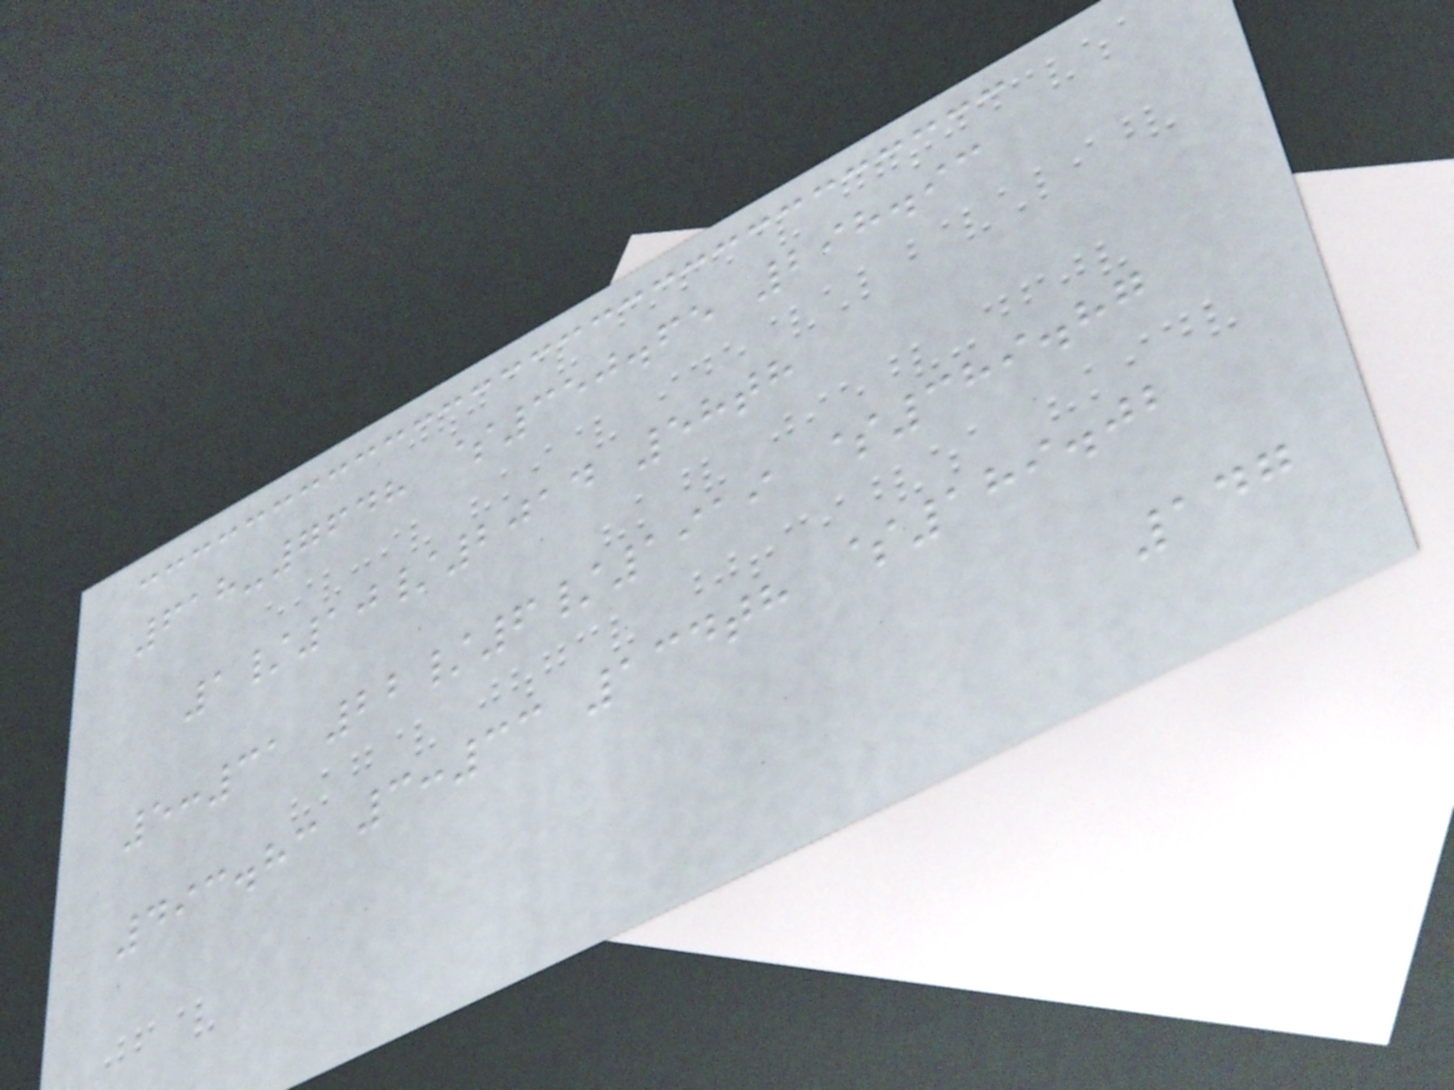618-7648 $350.65 298.93
1/10/2014 58th
5:31 22/6/1919 $389.87
493.83 3:33 134th $189.02
147
